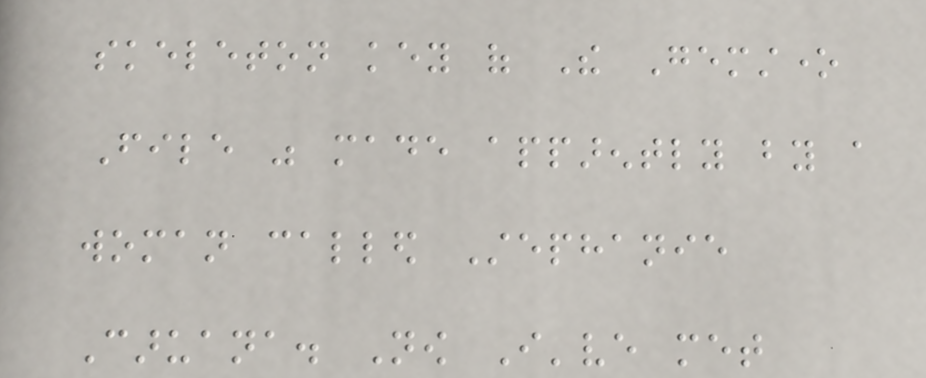skeleton key of The Gemstone
File was made apparently by a
woman called Stephanie
Caruana. Now I've met
